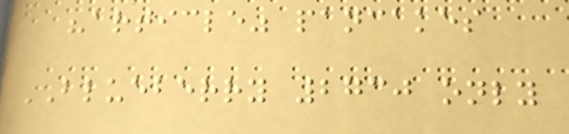"article" pancakes
BLUEBERRY 2730 only
